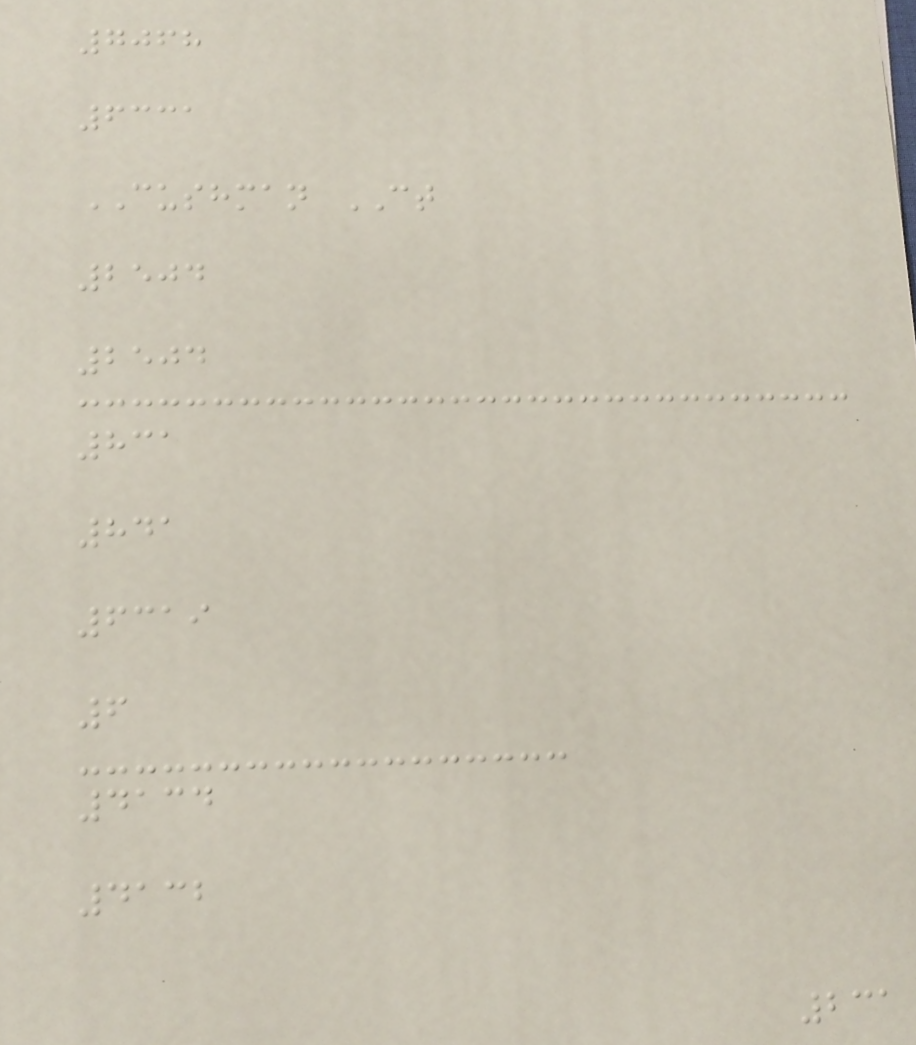7068
6331
CUSHMAN CT
2504
2504
831
841
6319
6
4134
4132
231
